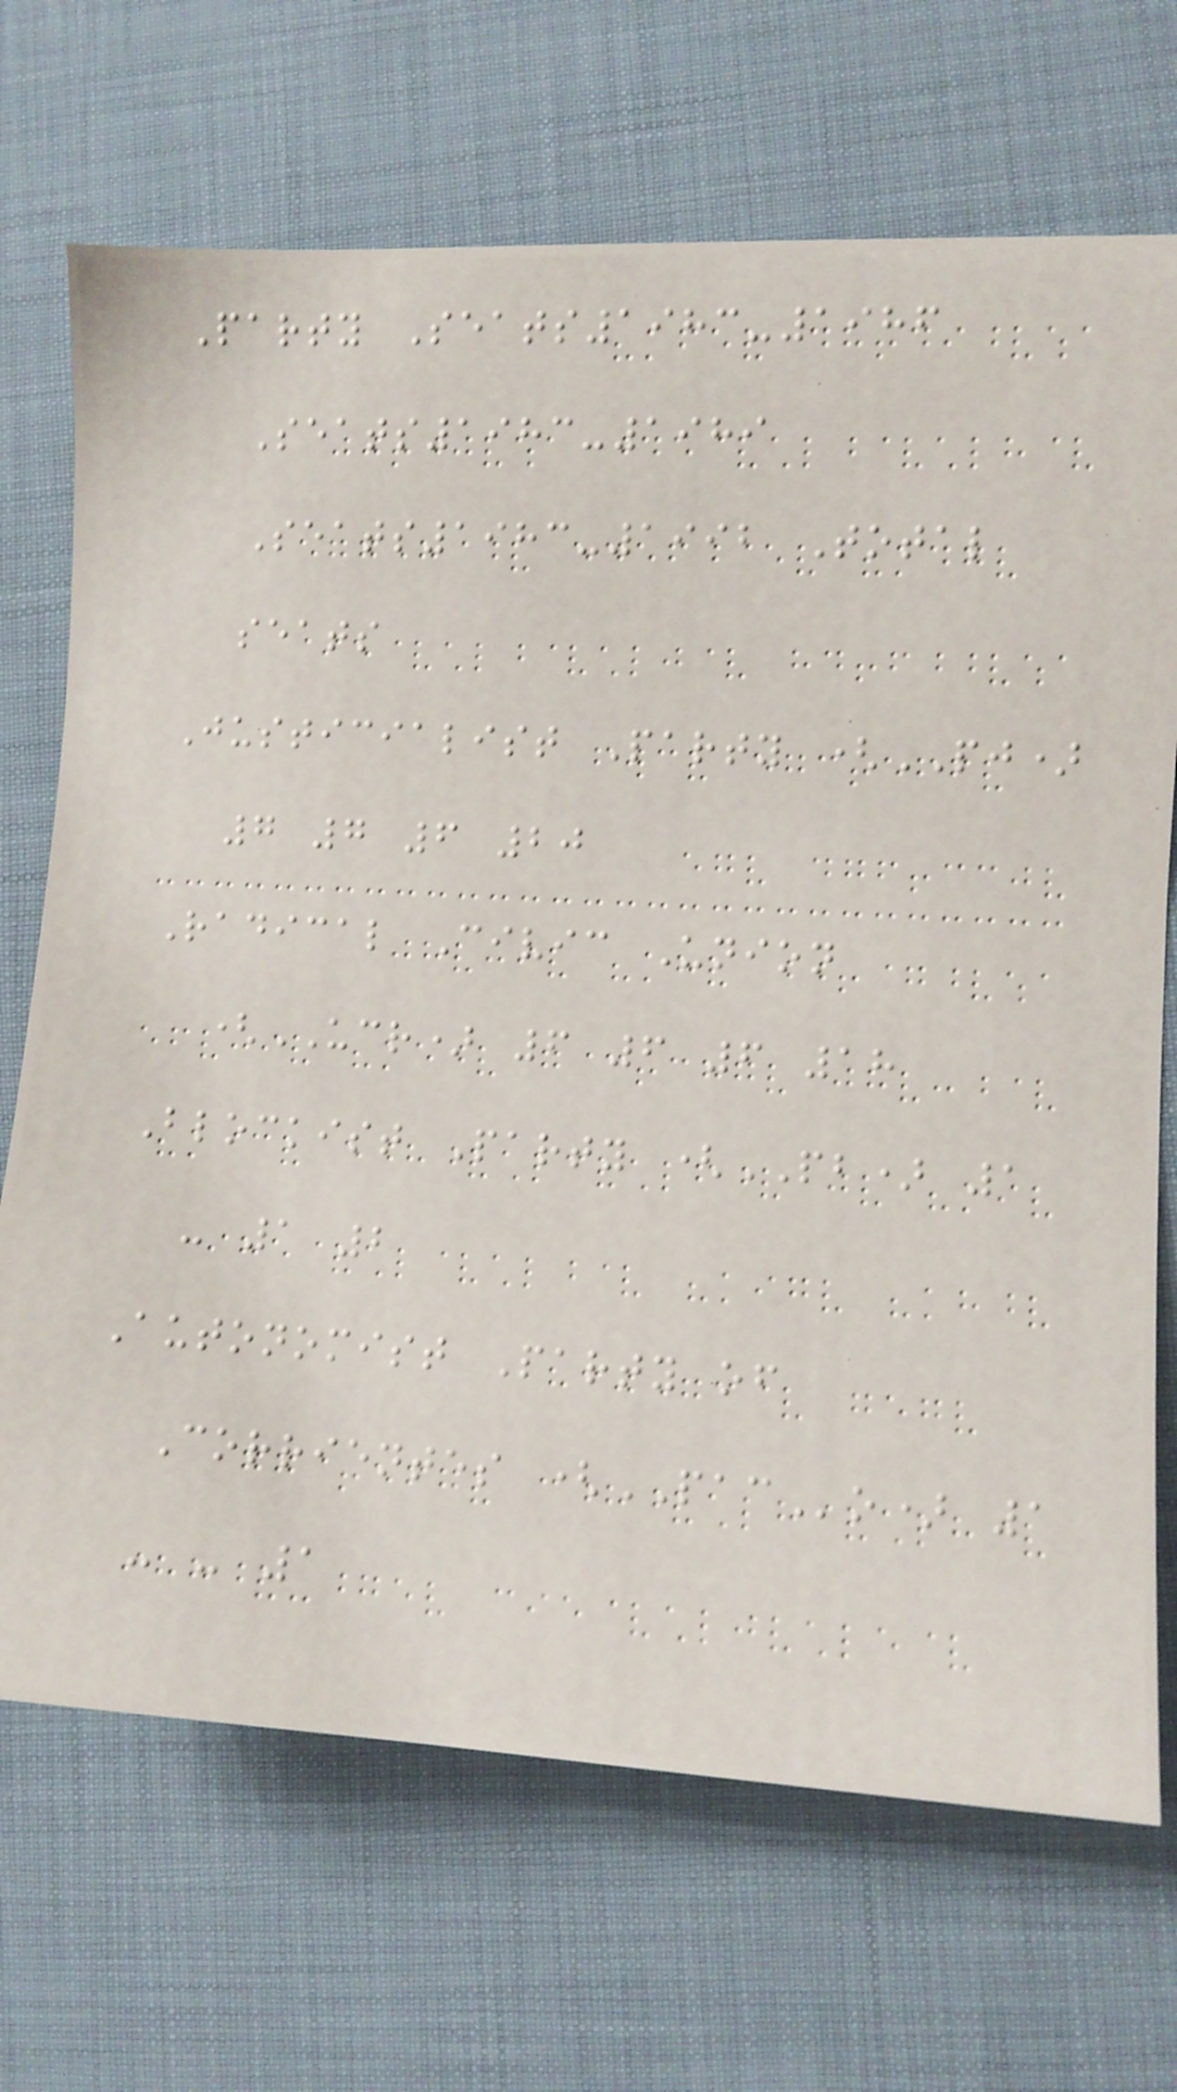Party Seats1983-1986
Seats1983-1989
Seats1983-1992 Total
seats
Justicialist Party (PJ)
7 7 6 20
Radical Civic Union
(UCR) 6 6 6 18
Blockist Party (PB) 1
- 1 2
Autonomist Party of
Corrientes (PACo) 1
- - 1
